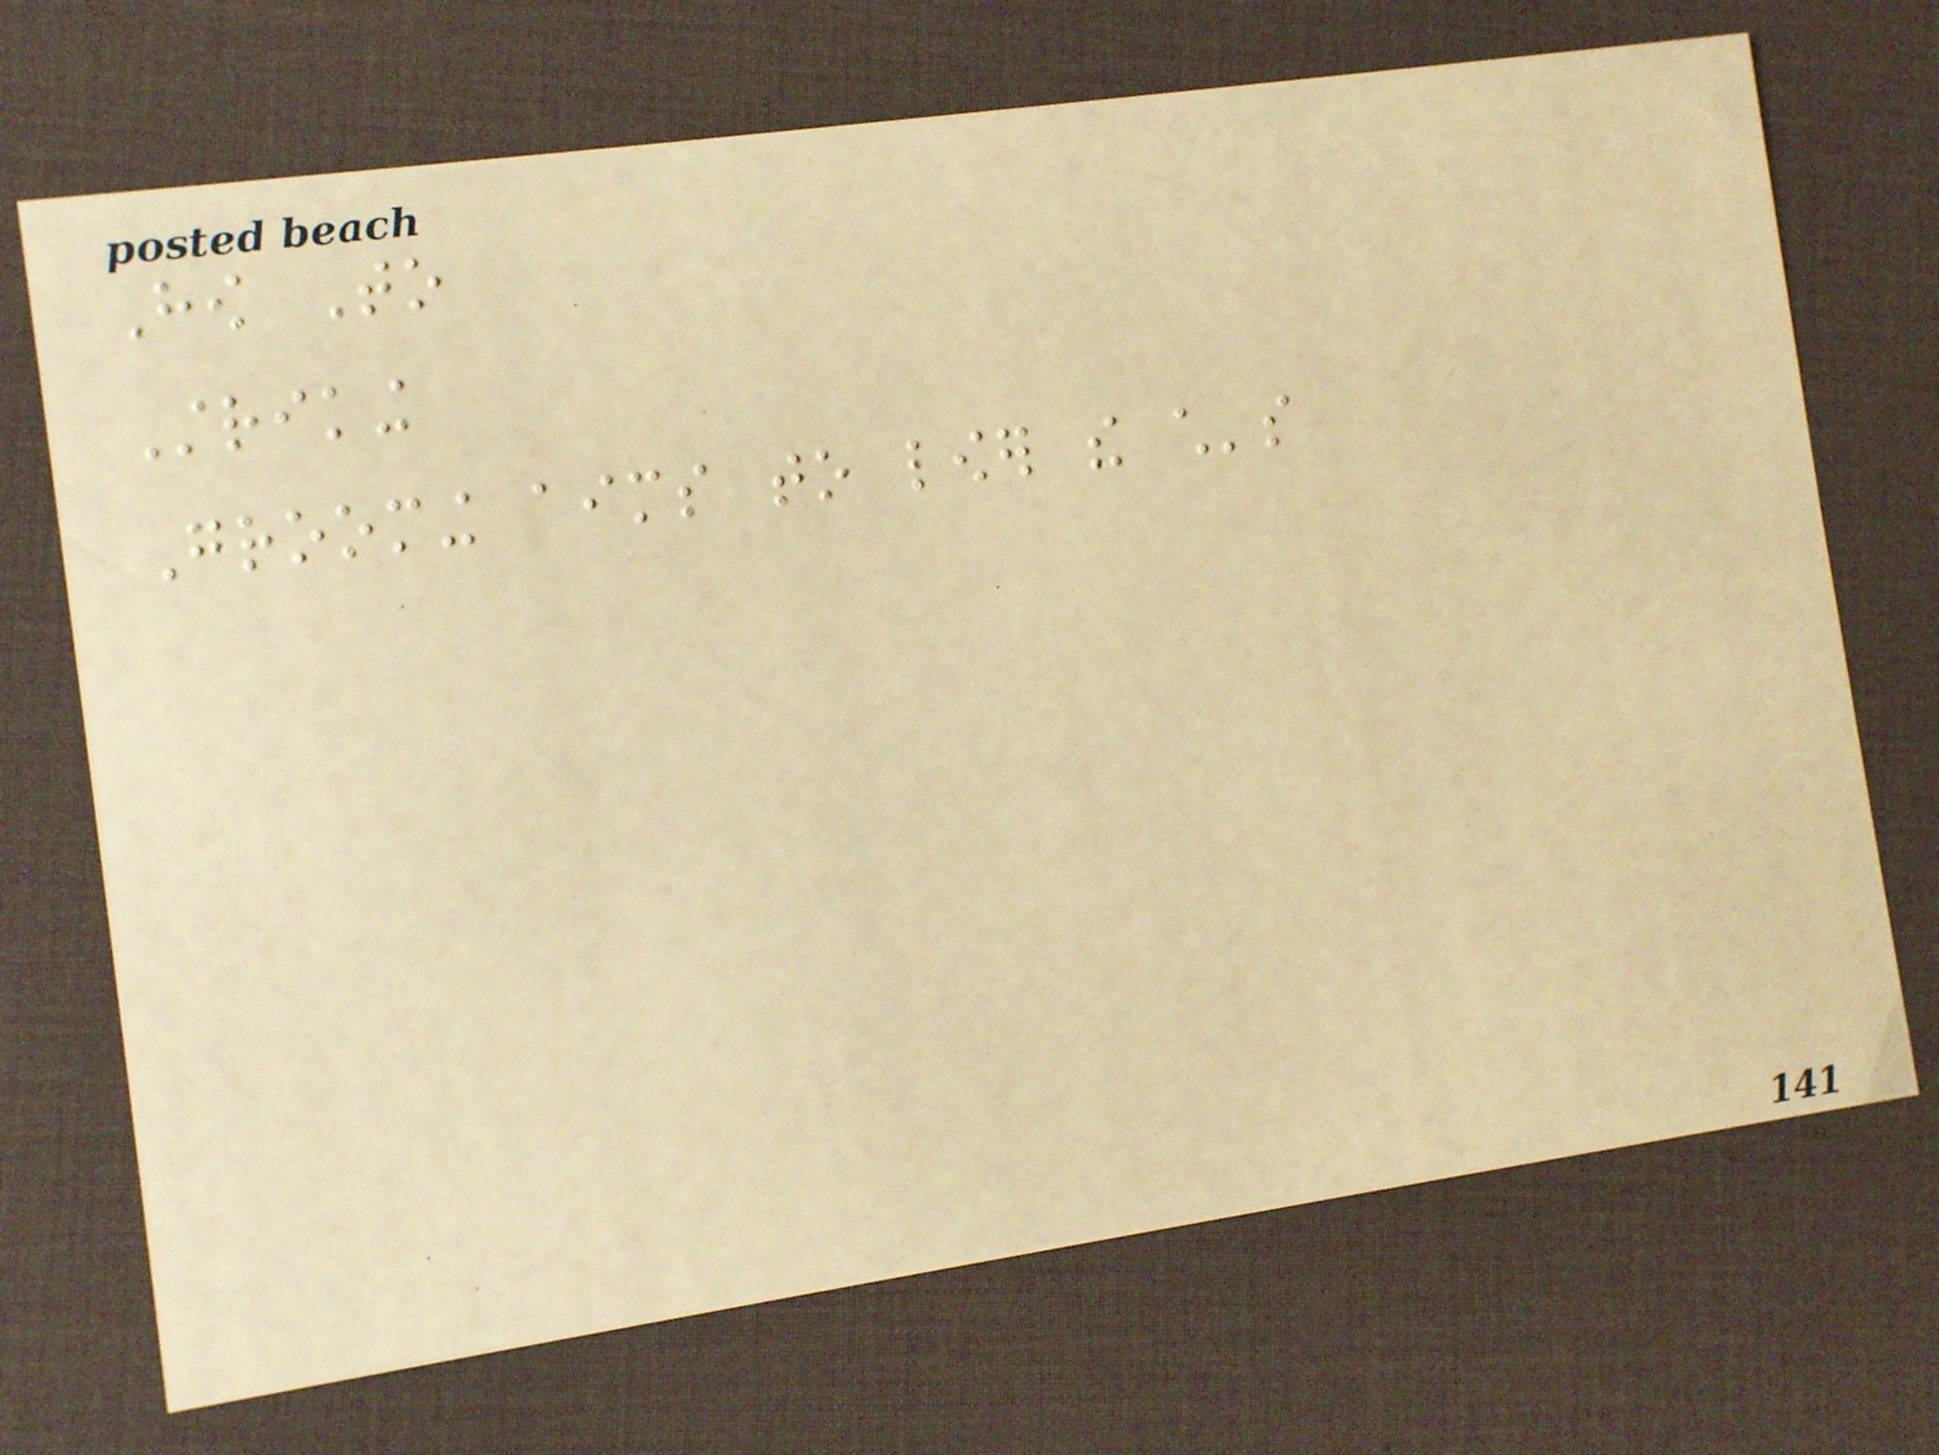How To
Striking
Grooming aims to lower the child's
